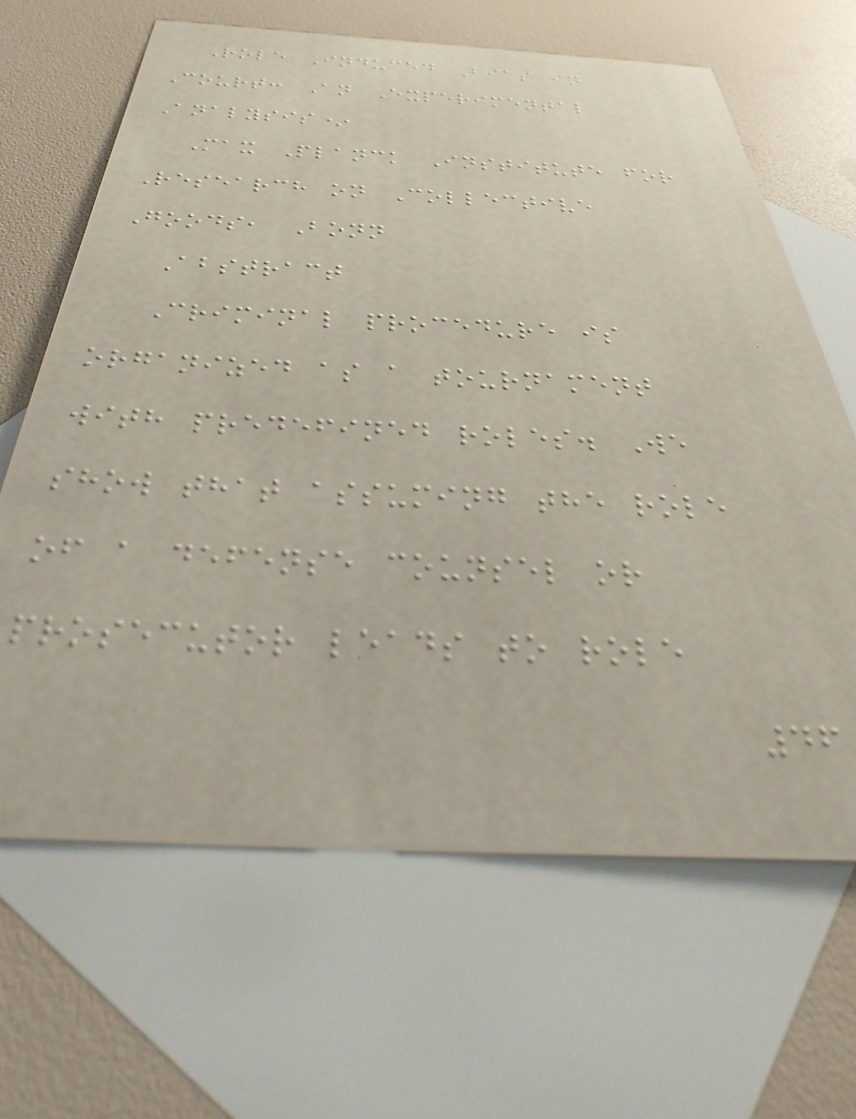Role Induced Bias in
Court: An Experimental
Analysis*
Max Planck Institute for
Research on Collective
Goods, Bonn
Abstract
Criminal procedure is
organized as a tournament
with predefined roles. We
show that assuming the role
of a defense counsel or
prosecutor leads to role
46
